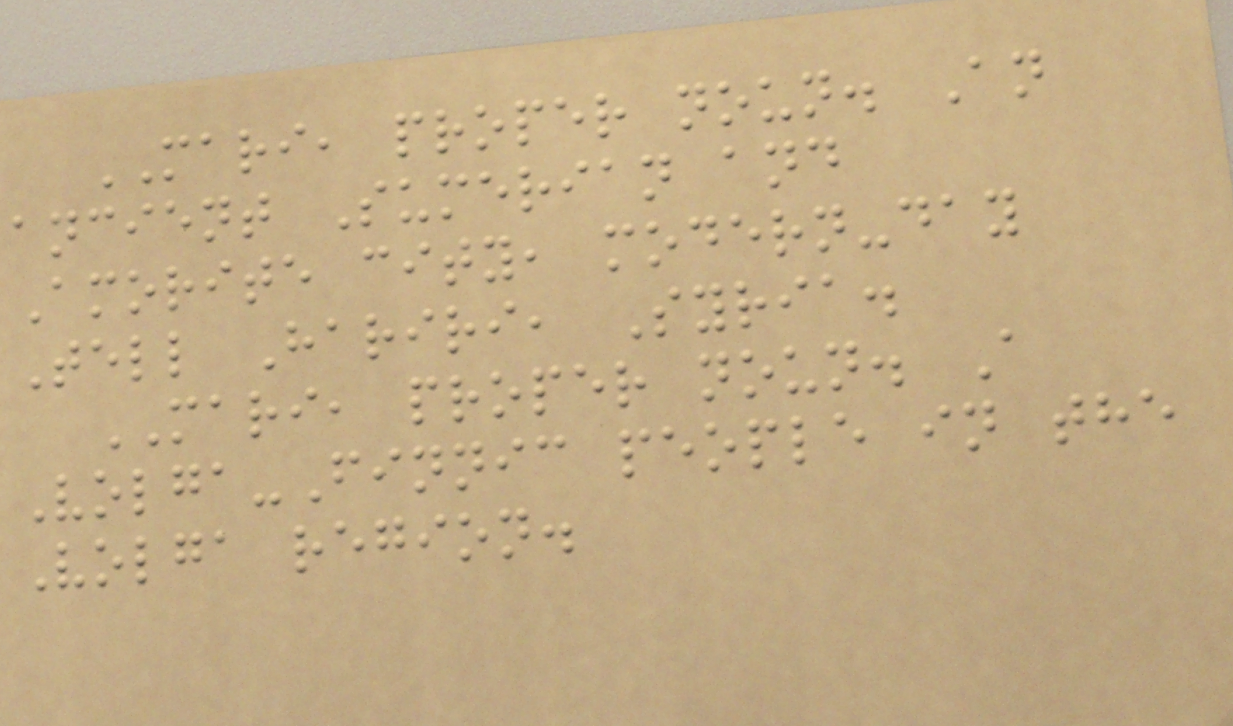MARI, proper noun. An
ancient Sumerian and
Amorite city, modern-day
Tell Hariri, Syria.
MARI, proper noun. A
Volga-Finnic people in the
Volga region.
